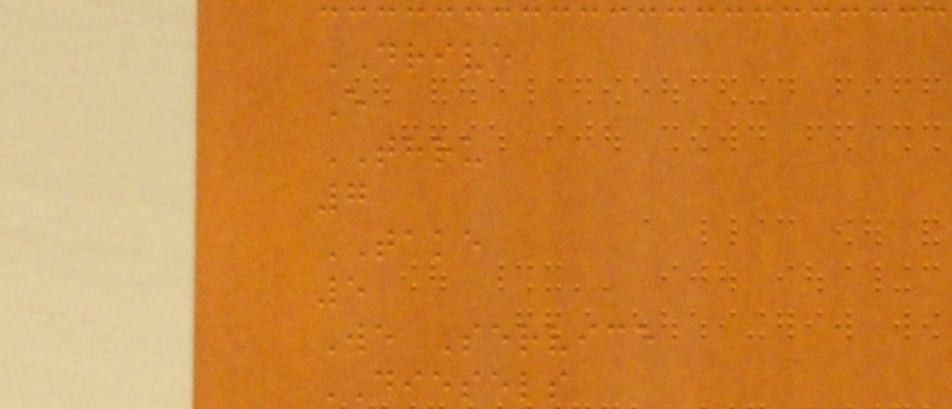DRIVE
E
THRU
7
TAKE
5
We Service
DIESELS
